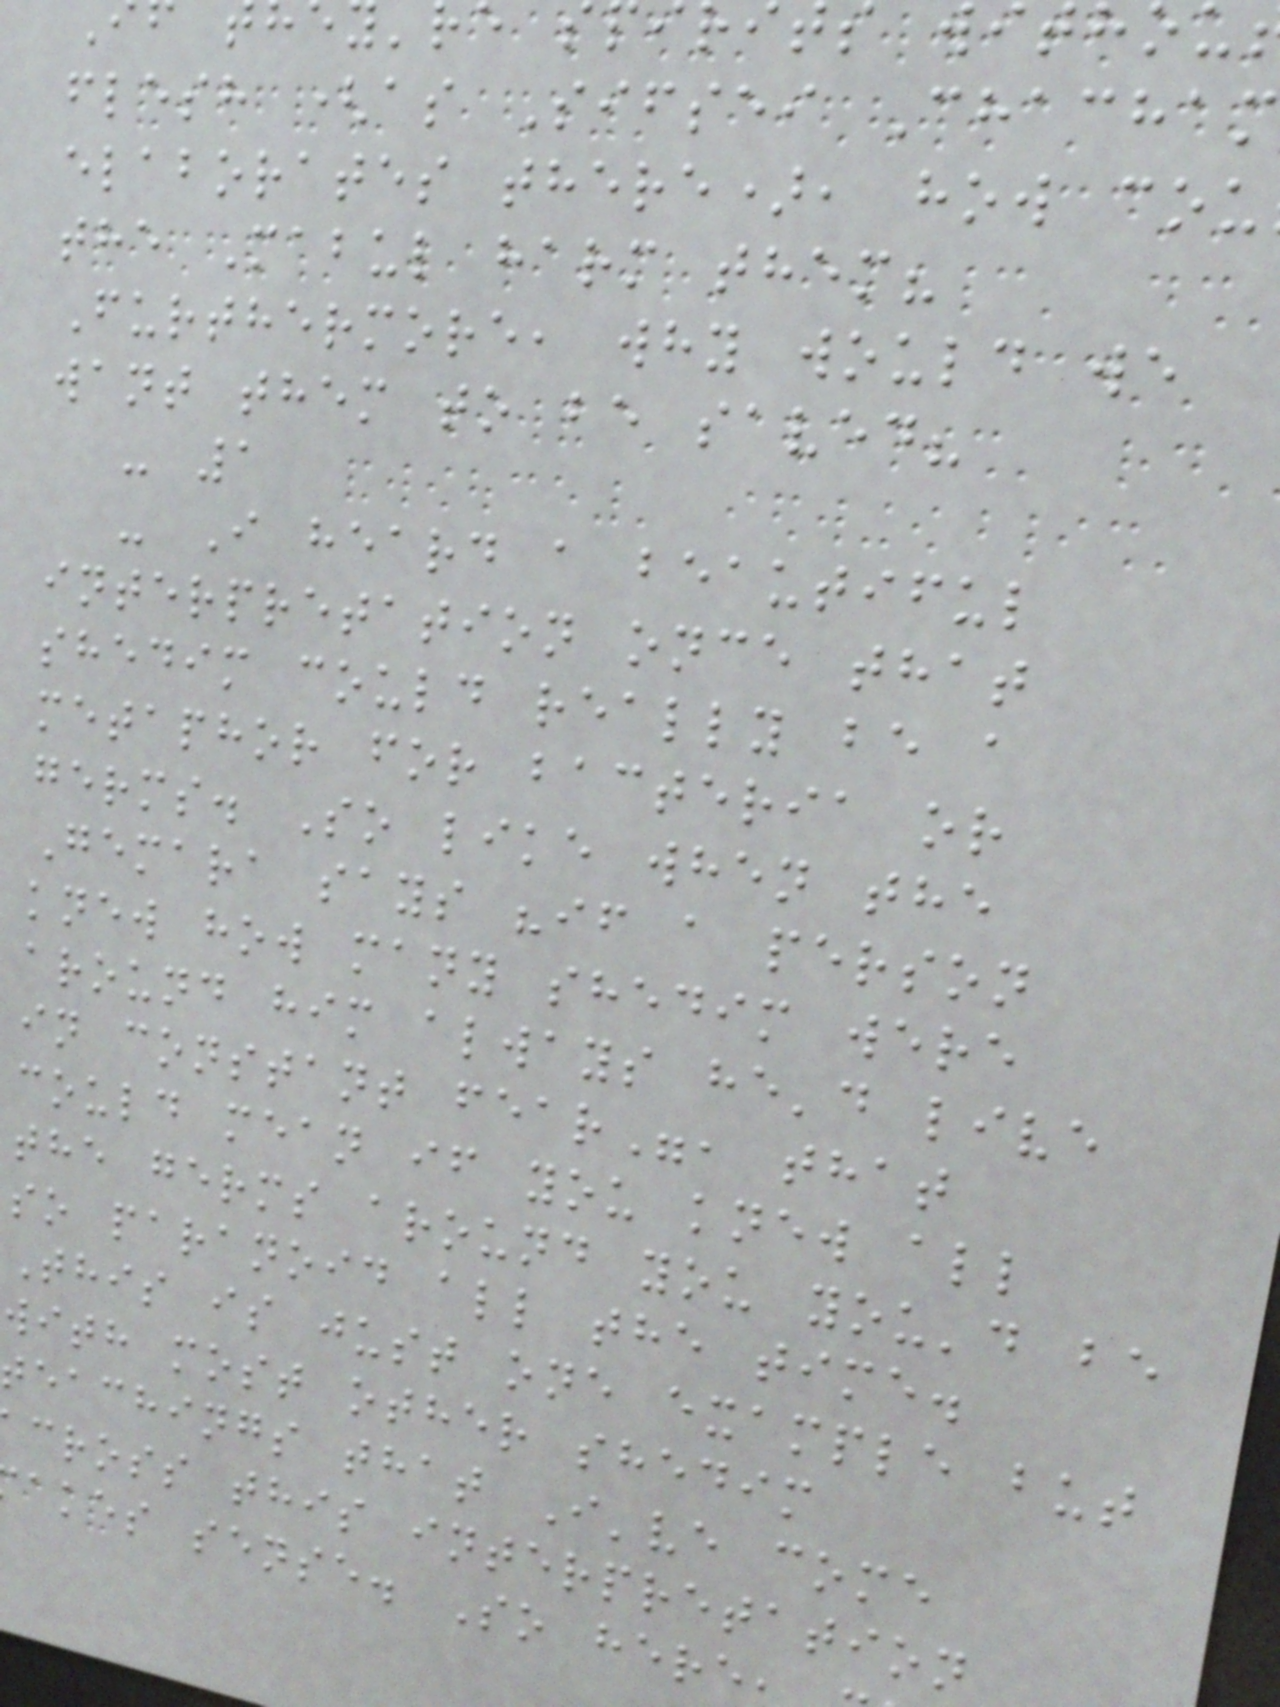flesh (as Sifsei Chacham
elaborates there), how cou
the Mabul harm them?
Furthermore, why would we
want them to be saved?
- 1
- I heard a beautiful
interpretation once that
shedim could really be a
metaphor for bacteria or
germs. So like when the
Gemara says "if a person
knew how many shedim were
around him always he'd live
in constant fear", that
could mean if you knew all
the germs around you you'd be
so paranoid all the time.
This is just one example but
with most other shedim
teachings that I've come
cross this interpretation
akes sense. So here
